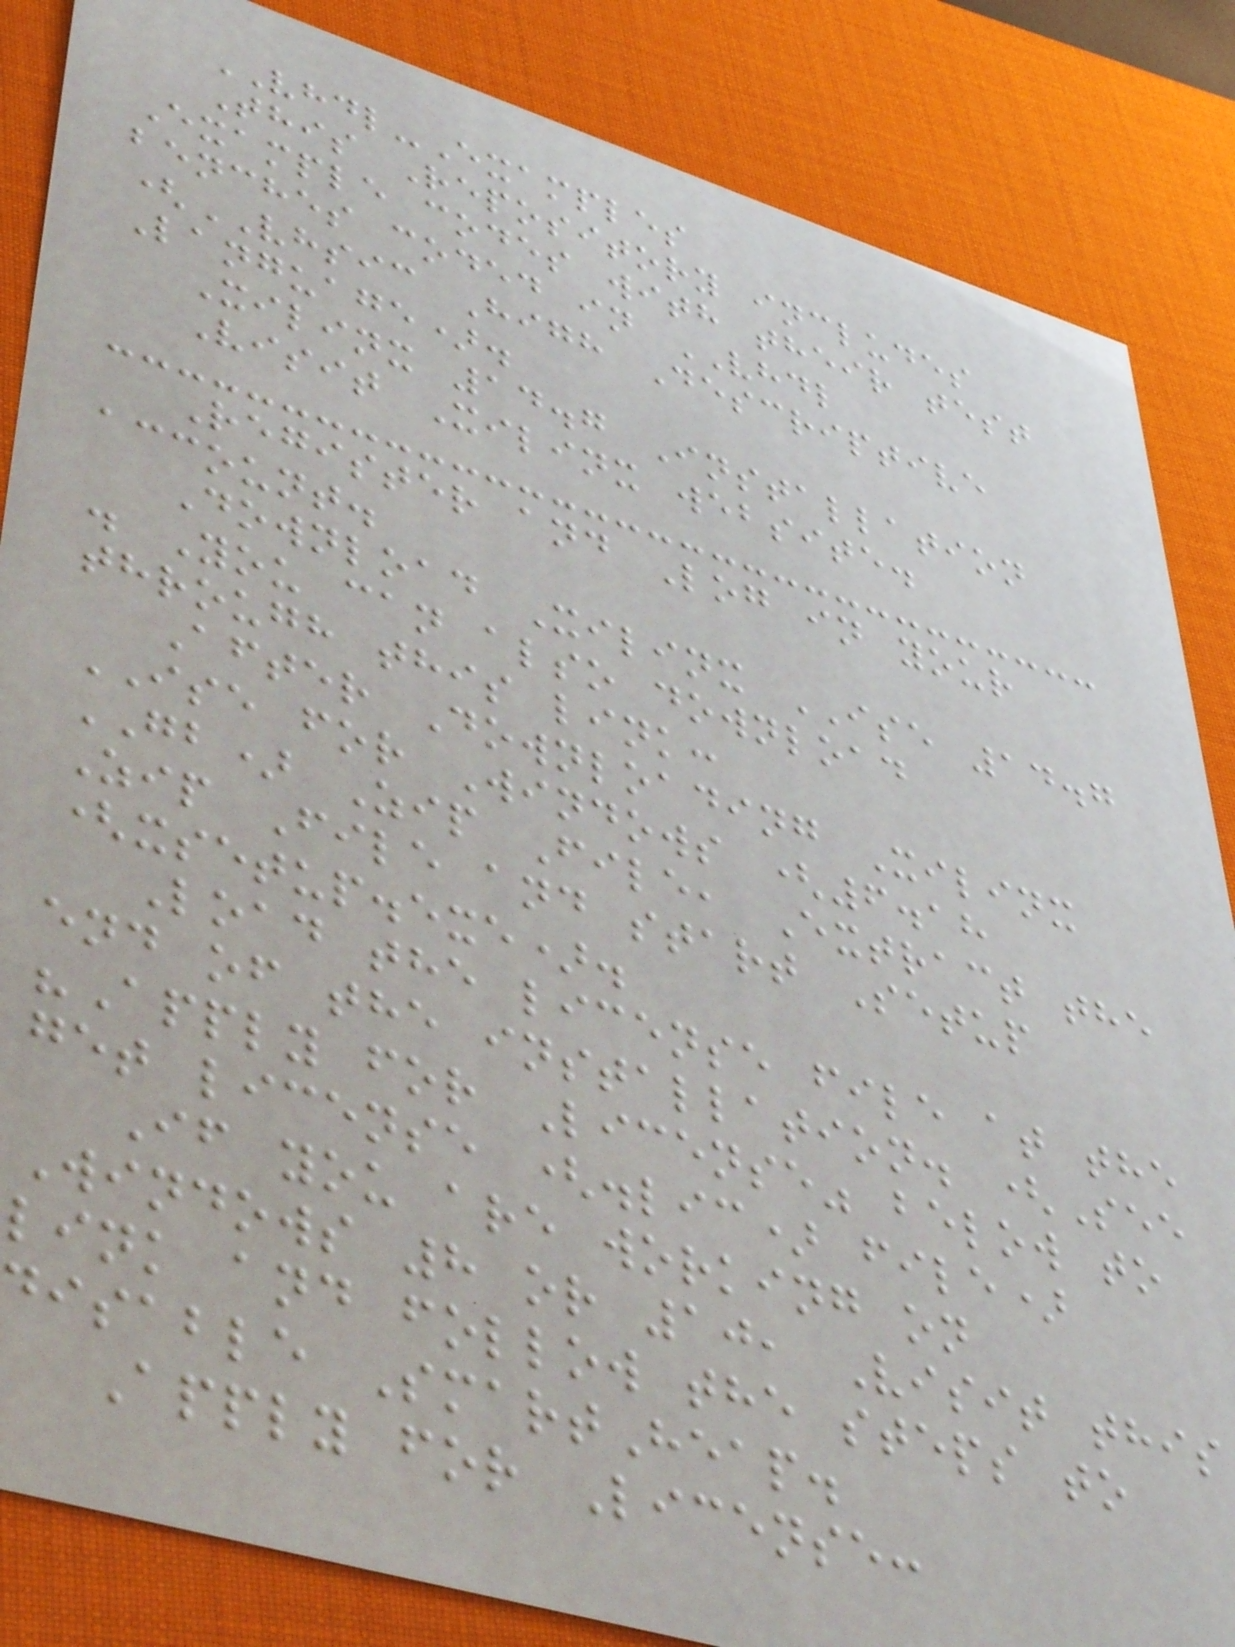VHDL-Examples
This Repository includes
Example codes with their test
benches coded in VHDL
(VHSIC High Descriptive
Language).
Xilinx 14.7 Installation
Visit Xilinx website.
Register and Log in your
account.
Download Xilinx ISE 14.7
. You can also download
through this link:
After Downloading Xilinx
ISE for Windows (6.18
GB) Zip File, Extract the
Zip File and start Setup
(xsetup.exe).
Load the license file at the
end of the installation. (See
"Apply for License" below to
get license (.lic) file)
If you are working on
Windows 8 or 10, Visit this
link and follow the steps to
isable SmartHeap.
Apply for License:
